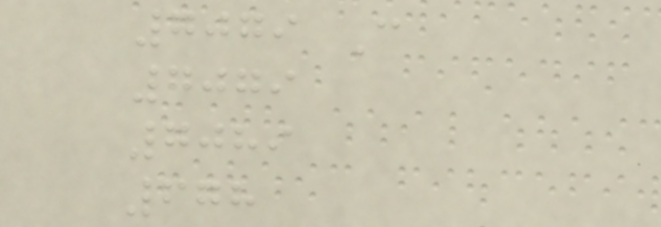7079 C
7079
7089
678
